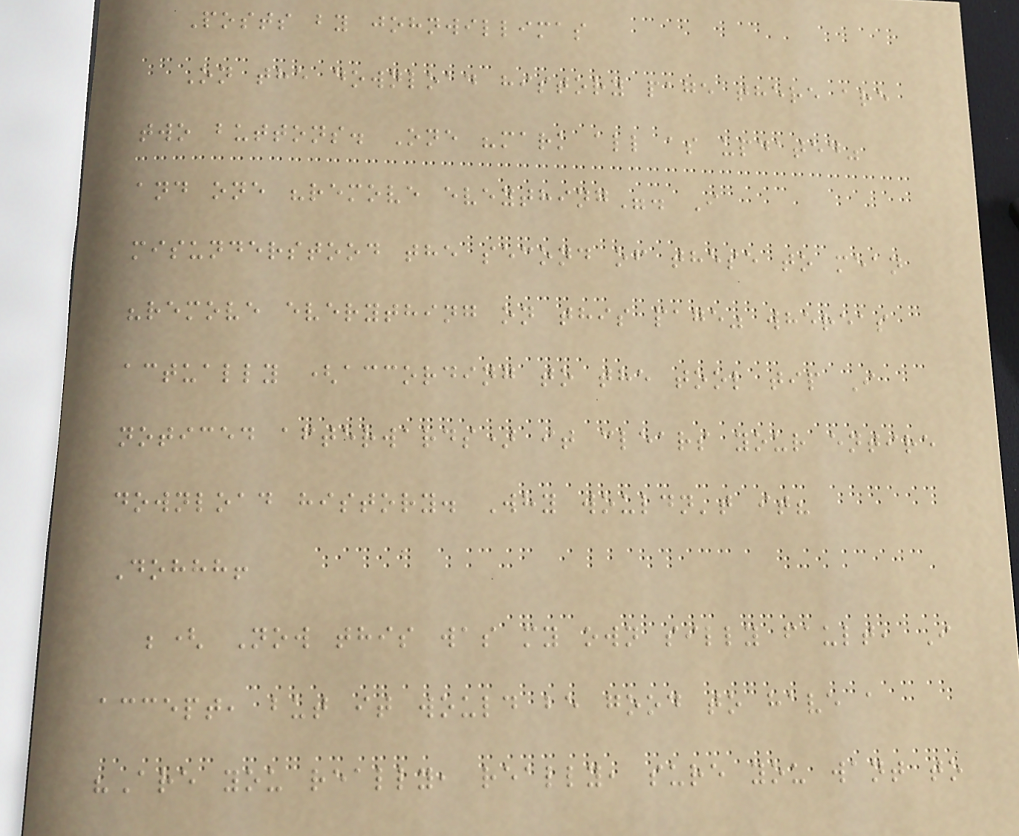Posts by johnwillimas
On the download history page there are
two buttons. One "mark all as updated"
and one "remove eveything". I
misunderstood the second of these to mean
"remove everything on this page" whereas
actually (according to the tool tip I
noticed afterwards) it clears your entire
download history. Why wouldn't it?
Dohhh!
;( Now this was my own silly fault, I
accept, but it would be good to have a
"Are you really, really, sure you want to
